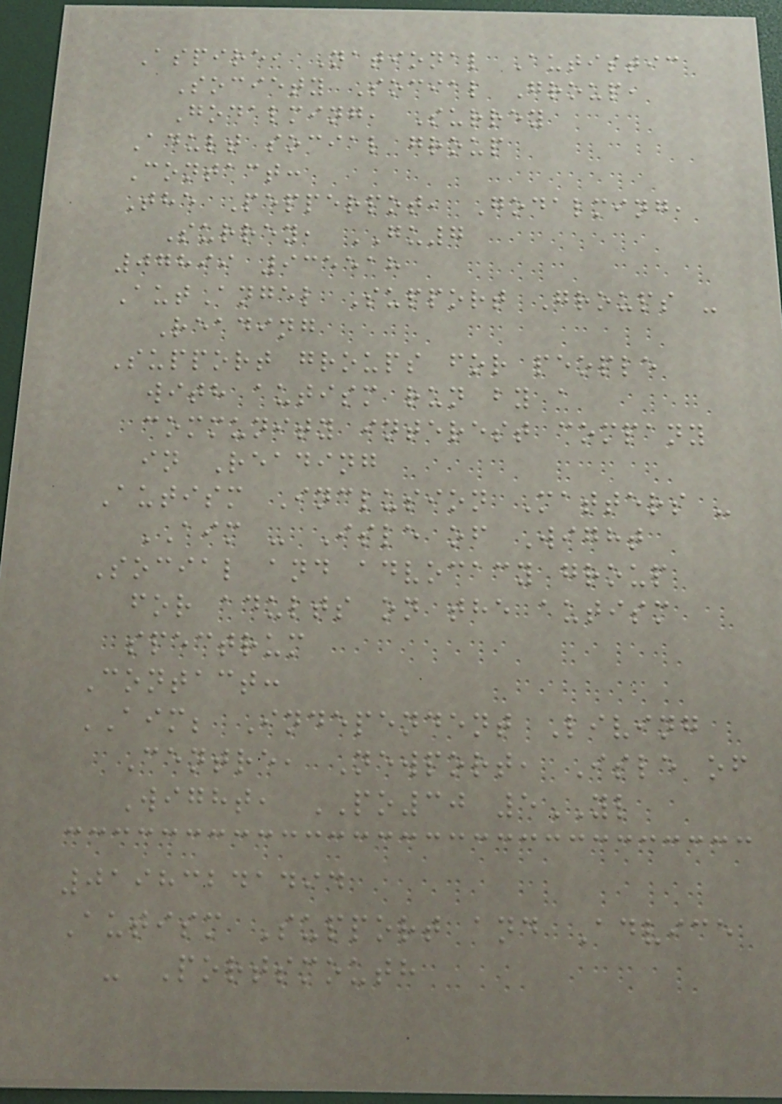Aspire, National Autistic
Society Social Group,
Godalming, Surrey
Adult social group
Contact:
The Pepperpot, Godalming,
Surrey, GU7
07899 935518
AutAngel Support Groups -
Reading
Support groups for people
with autism run by a
community interest company
in Reading
Autism Inclusion Matters -
AIM - Isle of Wight
Social and advocacy group
for adults on the autism
spectrum
Contact:
AIM; Independent Living
Centre, Newport, Isle of
Wight, PO30 5YL
01983241494
Autism Support and Advice
- Portsmouth
